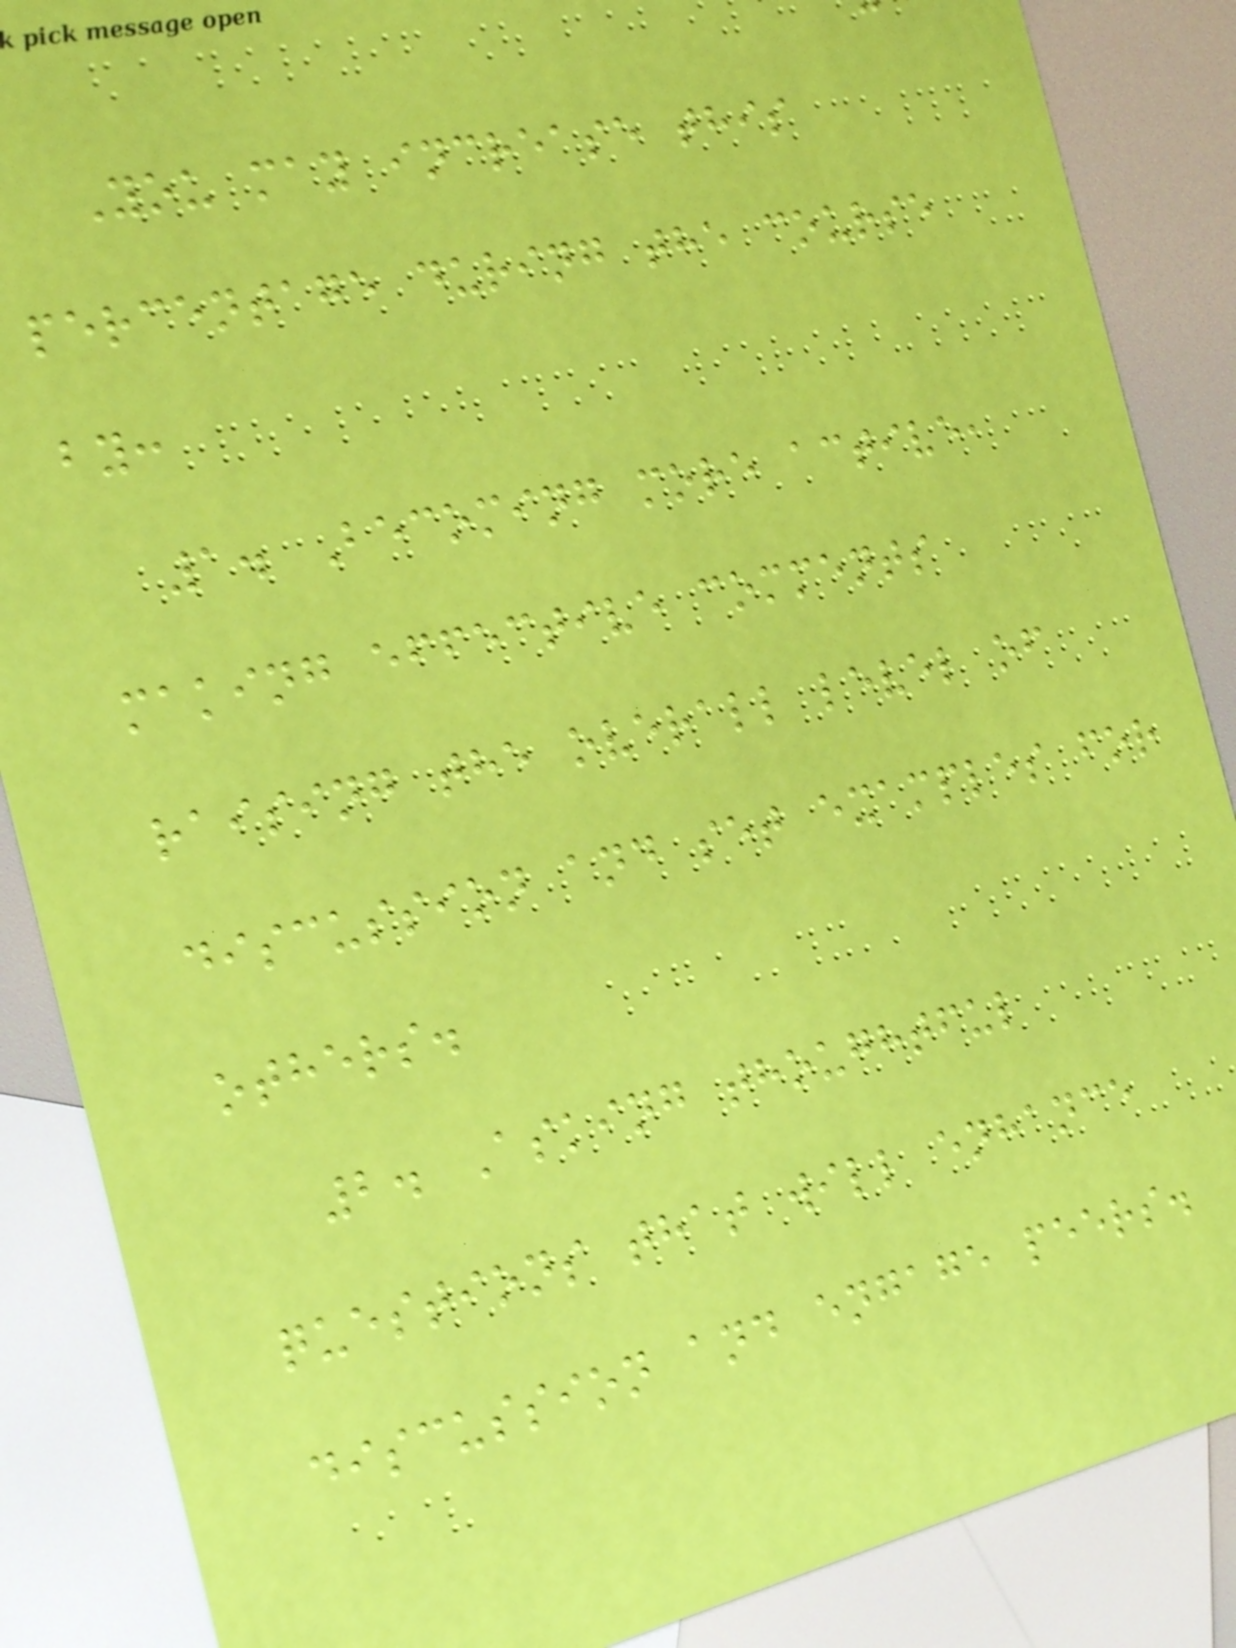You may increase this
percentage during the course
by:
1. Becoming more active,
making effective comments
raising the overall level of
discussion and set examples for
others.
2. Asking thoughtful
questions that will enhance
discussion and engage peers.
